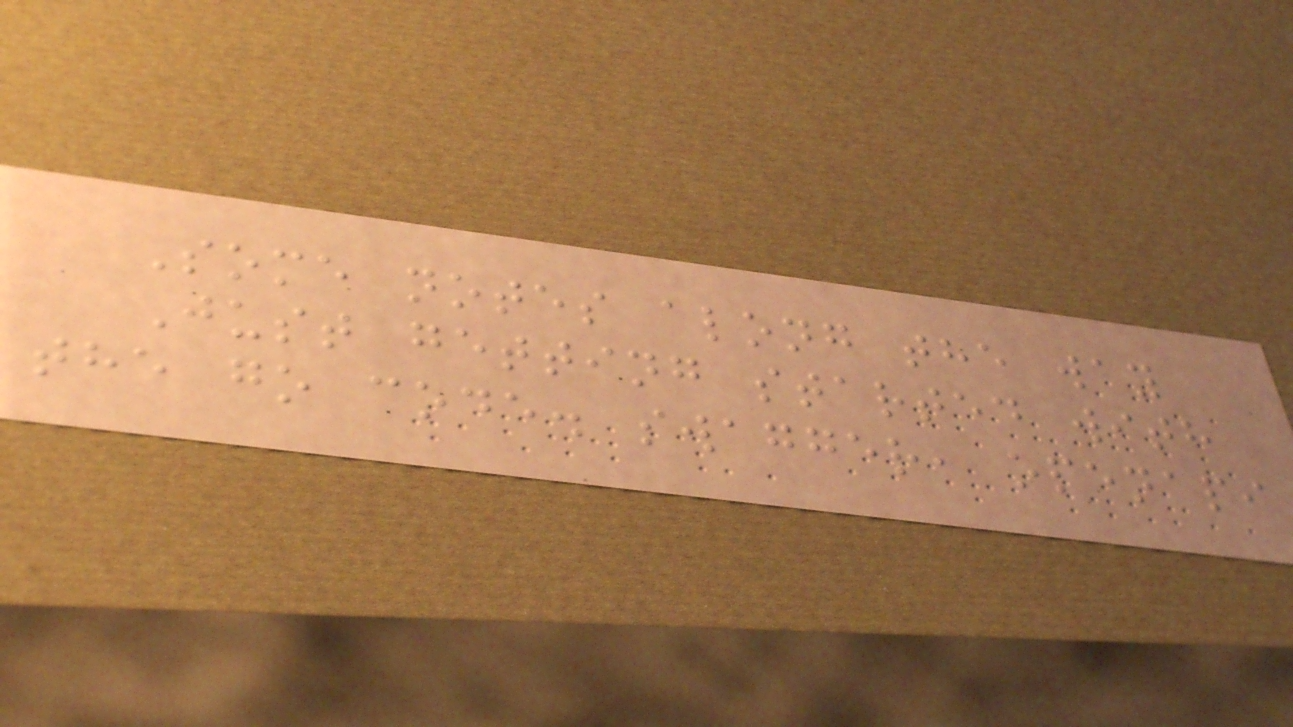Some notes along the way
Just getting started with
the go code. swagger, openapi
